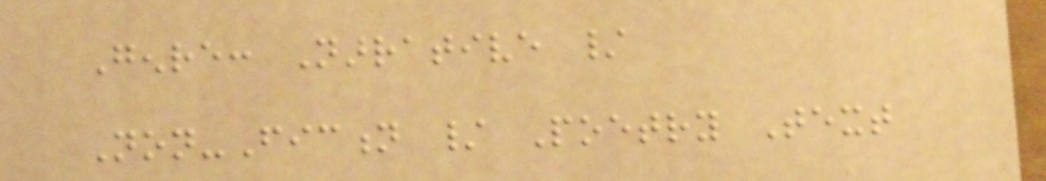Genre: Narrative /
Non-Fiction / Poetry Text
